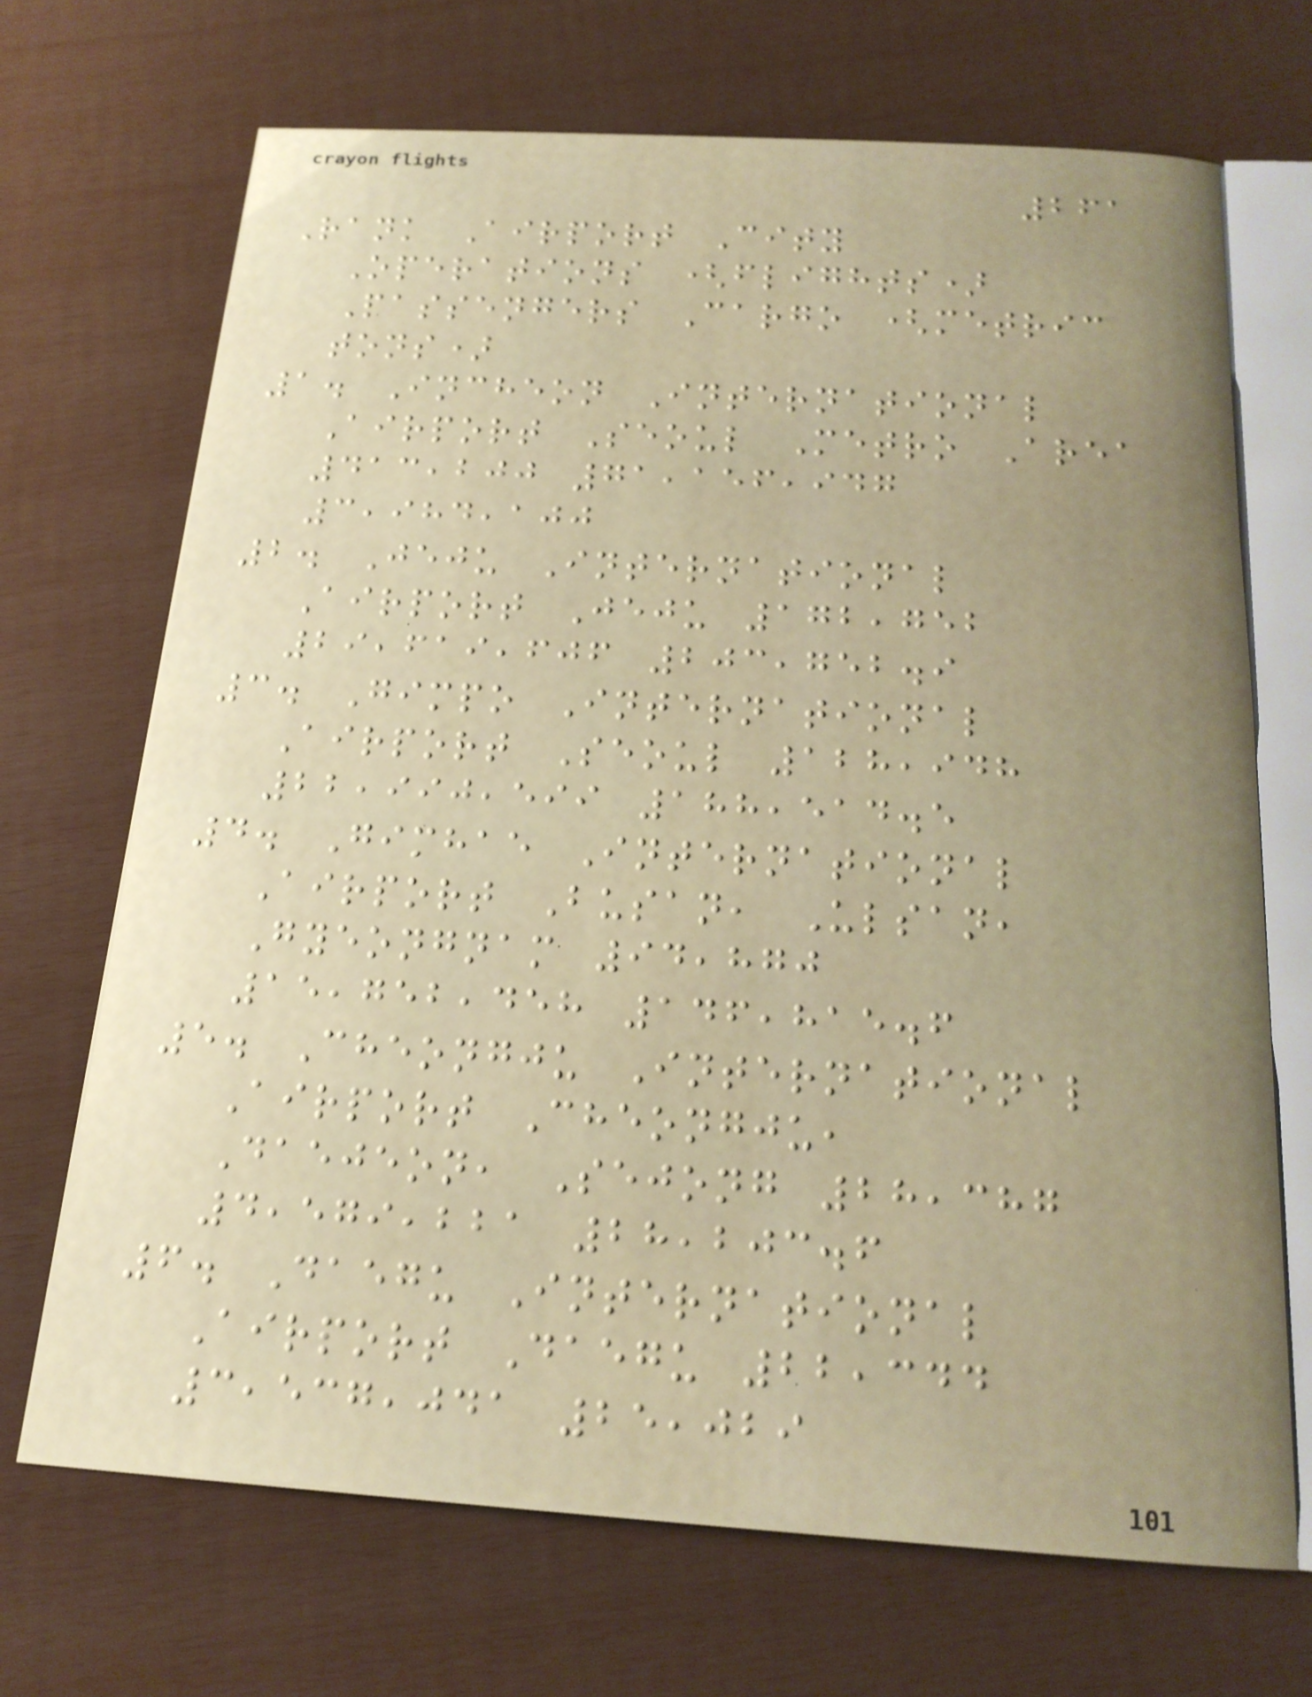261
Rank Airport City
Operations (flights)
Passengers Cargo (metric
tons)
1. Incheon International
Airport Seoul Metro Area
413,200 71,156,947
3,984,100
2. Jeju International
Airport Jeju 172,752
29,619,606 203,752.9
3. Gimpo International
Airport Seoul 128,948
22,990,599 188,514.5
4. Gimhae International
Airport Busan, Ulsan,
Gyeongnam 94,870
15,752,458 146,815.6
5. Cheongju International
Airport Cheongju,
Daejeon, Sejong 28,387
4,579,221 28,203.6
6. Daegu International
Airport Daegu 22,344
3,537,041 25,029
